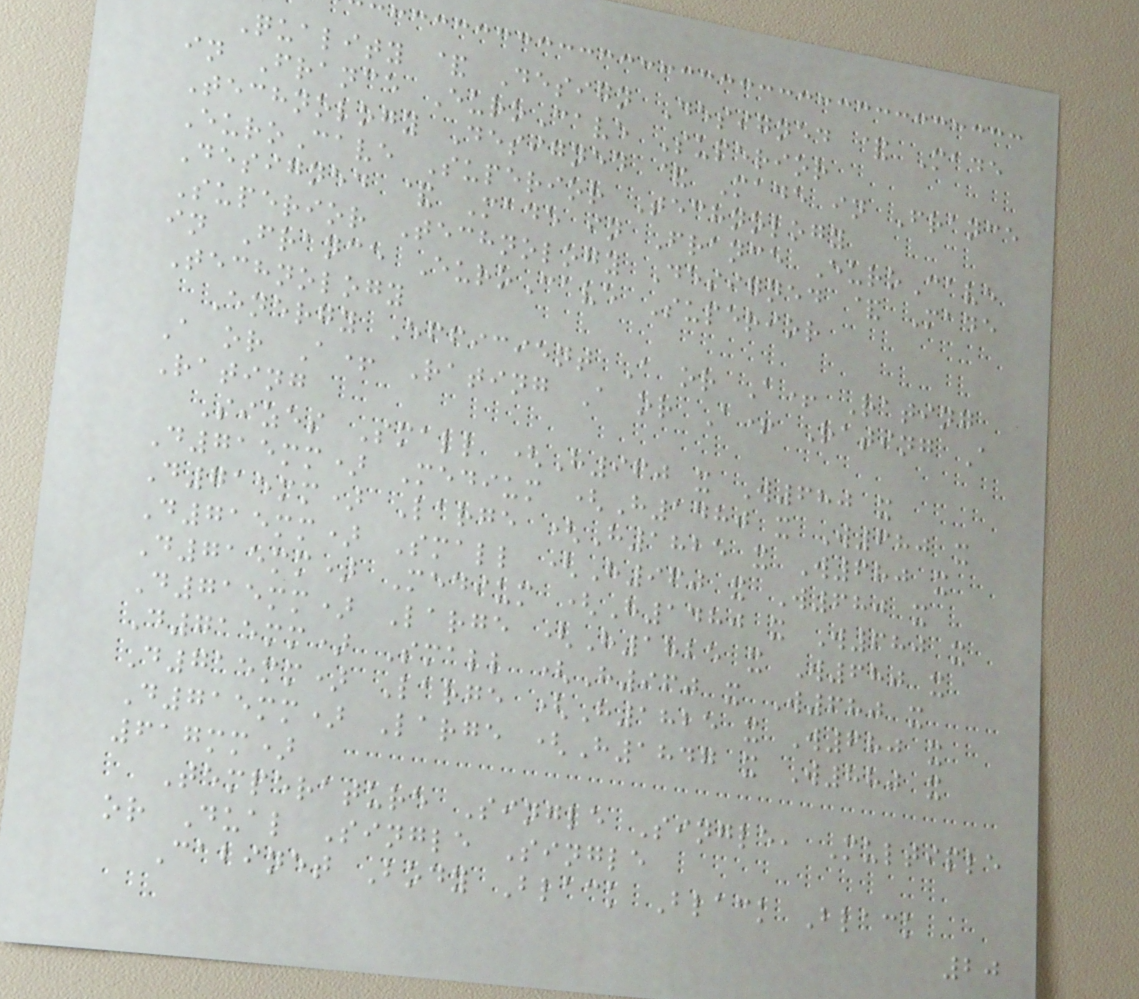Quality & Design Designed & Made
in France EuroCave Superior
Technology Designed & Made in France
EuroCave Superior Technology
Designed & Made in France EuroCave
Superior Technology Designed & Made
in France EuroCave Superior
Technology
Energy Efficient A or A+ Rating
A or A+ Rating A or A+ Rating A
Rating
Sizes Small (H960 x W680 x
D715mm) Medium (H1480 x W680 x
D715mm) Large (H1825 x W680 x
D715mm) Small (H960 x W680 x
D715mm) Medium (H1480 x W680 x
D715mm) Large (H1825 x W680 x
D715mm) Small (H960 x W680 x
D715mm) Large (H1825 x W680 x
D715mm) Large (H1847 x W880 x
617mm)
Temperature Single Single, Multiple
or Dual Single Single
Cabinet Body Black Black Black
20
